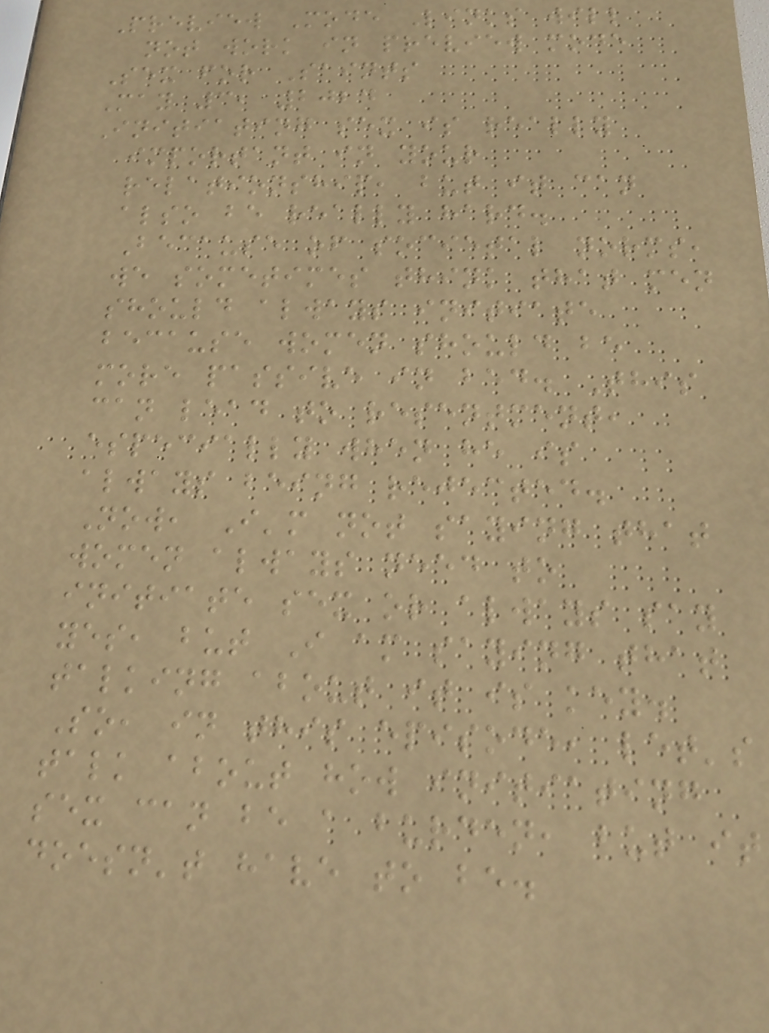Preview Mode Links will
not work in preview mode
Sex for Saints
May 3, 2024
Initiating sex is really
important in your
relationship, but it can
also be really hard.
Because of societal norms,
we sometimes think that men
should always initiate
because women should be
more passive in bed. This
can lead to resentment,
especially when he is
always being rejected.
Now, I'm not saying that
women always need to
initiate sex or always say
yes, but I am saying that
talking about it is key.
So, in this episode, let's
talk about how initiating
sex can be a burden, but it
doesn't have to be.
